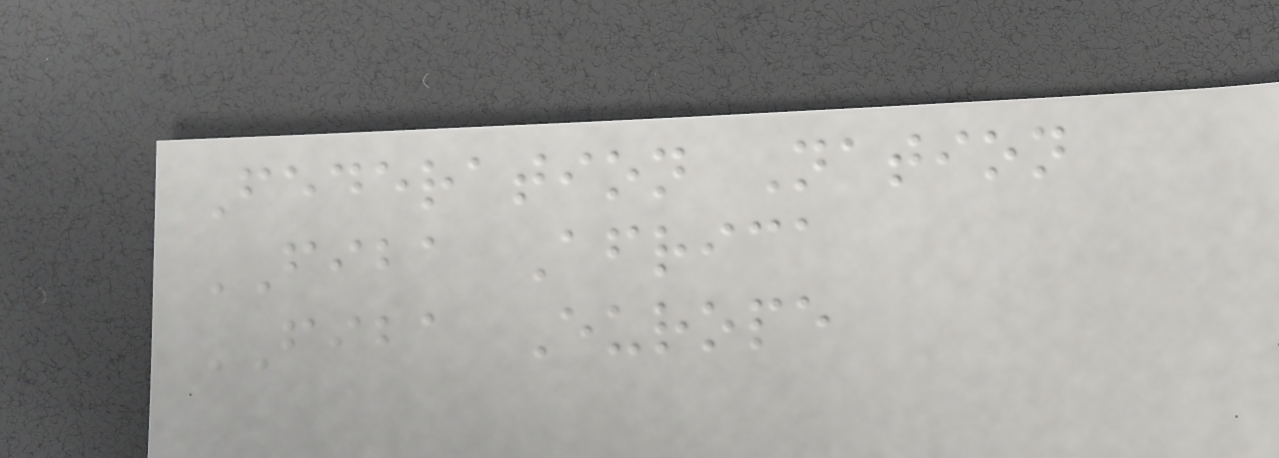Federation Nation
FIBA Africa
FIBA Europe
